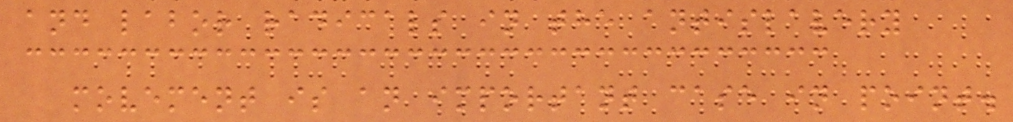and labor radicals in the antislavery
movement is an important case in point.
